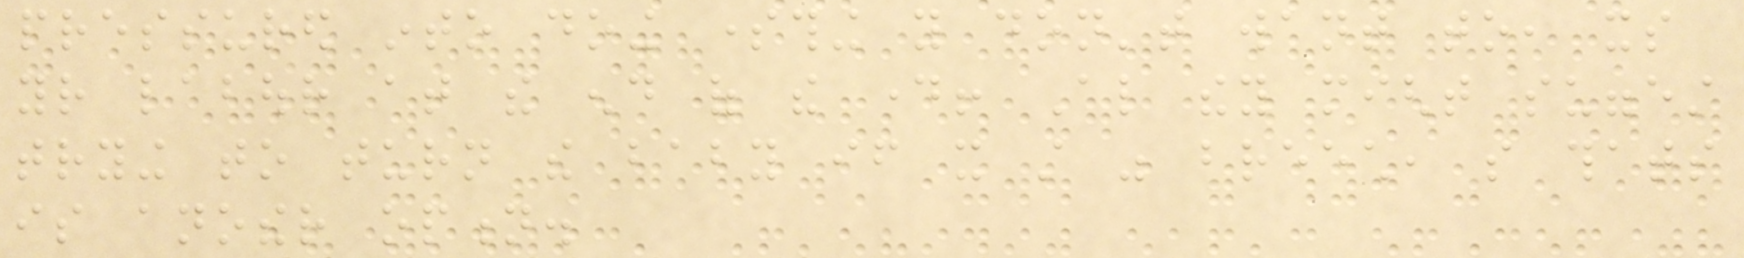pressured into doing something you don't want to, its
your labour at the end of the day! Also they might suggest
trying to turn the baby if it still was breech, so thats
is another option.
